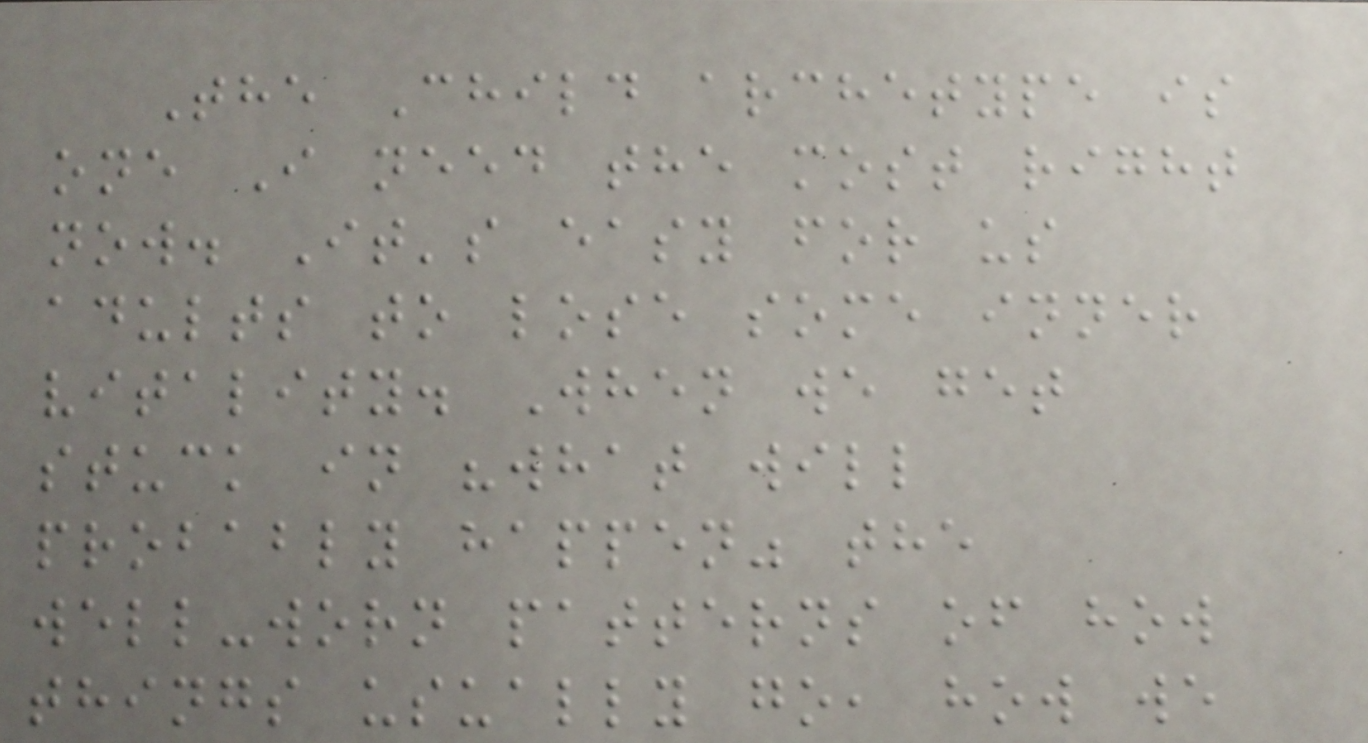The Child archetype is
one I need the most right
now. It's easy for us
adults to lose some inner
vitality. When we get
stuck in "what will
probably happen" the
well-worn patterns of how
things usually go, how we
